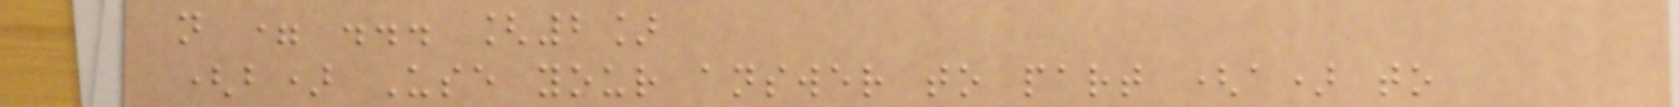n = ... [2]
(b) Use your answer to part (a) to
